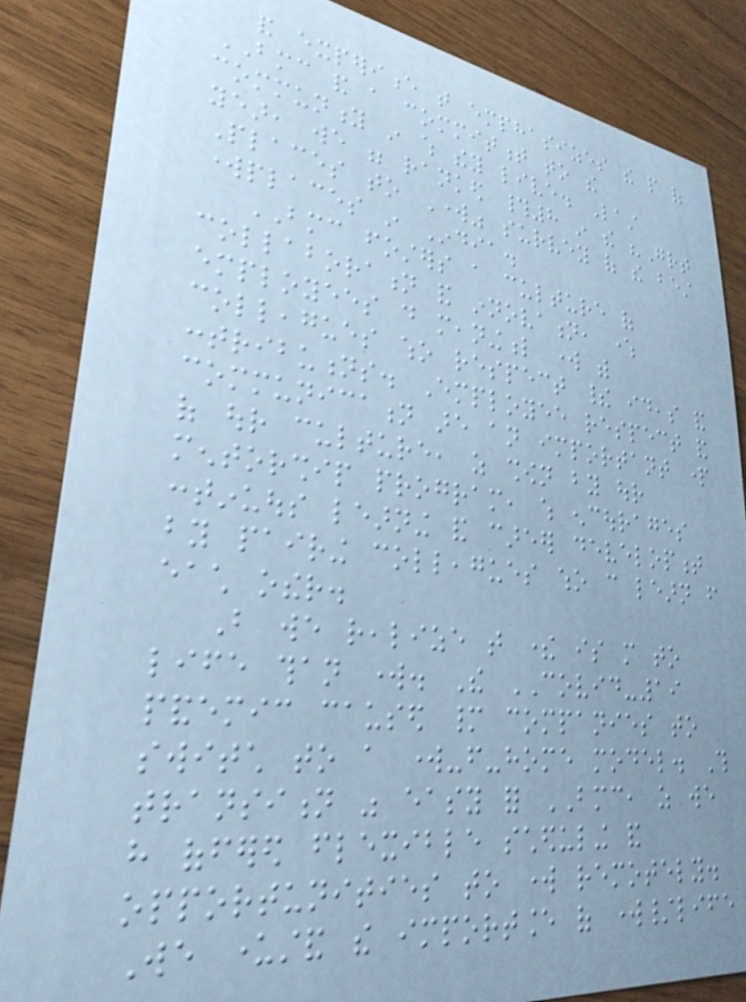and experience that emphasizes the people of
BMC and a commitment to the
community in which they live. Last
year, we were ranked #8 in the "Great
Places to Work" survey of the best
workplaces in India.
BMC fosters a culture of
collaboration and innovation, where
employees do meaningful work with
colleagues who respect their ideas and
contributions. Employee respect and
communication are an important part
of our culture, as shown by our
mentorship program, which encourages
continuous learning and career development
by pairing colleagues who can learn from
each other.
But we realize that there is more to
life than work. The COVID-19
pandemic caused many companies to
switch to a work-from-home model. This
transition was easy for BMC, as we
have offered flexible scheduling and
opportunities to work remotely.
We understand the importance of work/life
